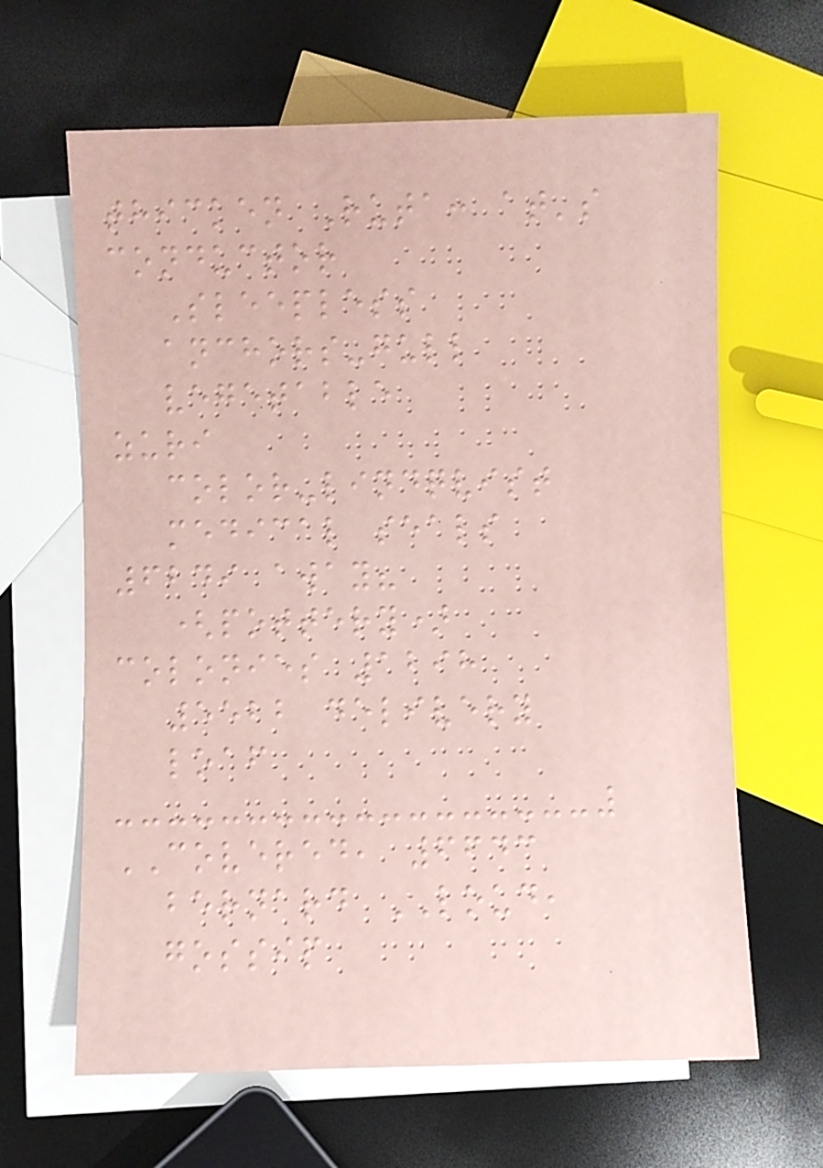thicken Ruta: at's
conductor
Sleepless
anchors-gull
vegetable
zuri
color-lindqvist
medical seals
6249 away?
(pottery)
colonies 1298
5522 delivery
loaf
COVERED, 6643
bernard LOUD,
gossip
